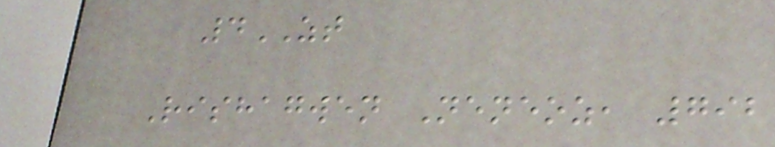4ZT
Rishagwen Neneoz, 792
